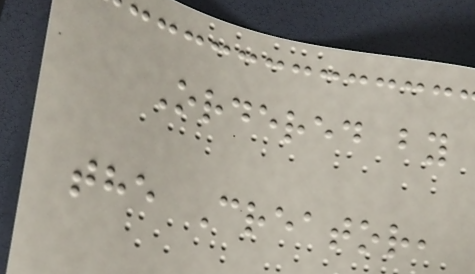Ordered by
the Creator,
